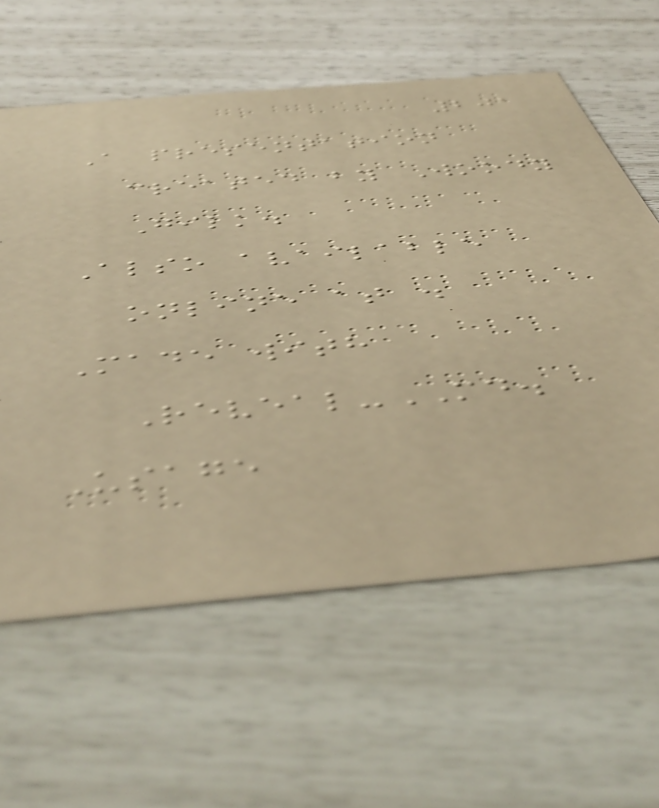201
A presentation
created by Woody
Gilk.
Also available
online at .
Made with
Reveal-MD.
Usage
